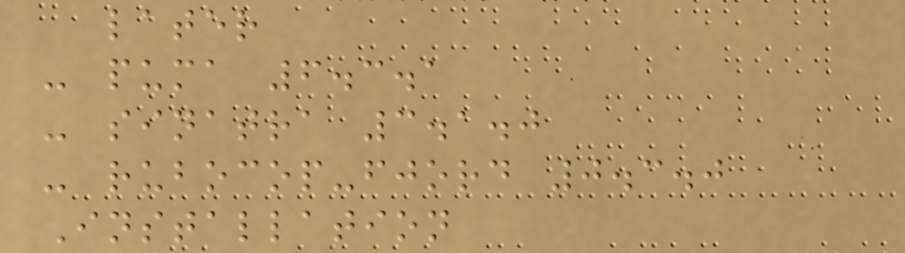later
- puma 6.3.1
- sinatra 3.1.0
- rubocop-fjord 0.3.0
Installation
